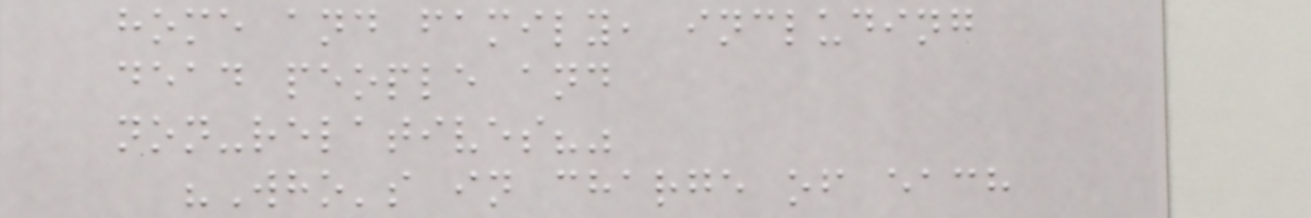home and family, including
dead people and
non-relatives?"
"Who's in charge of each
